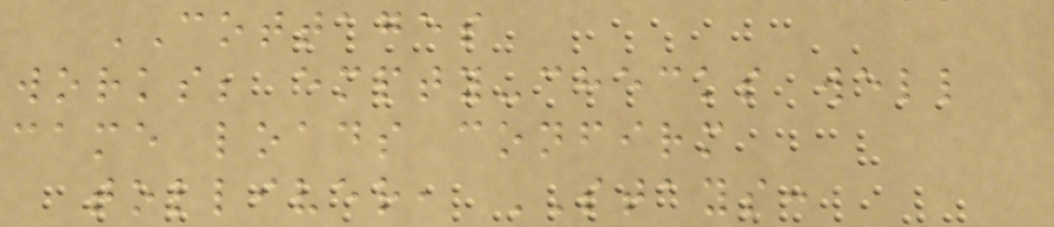COTTAGES
works; empty-checks well
came loads confirm
tolliver, STAYS:
